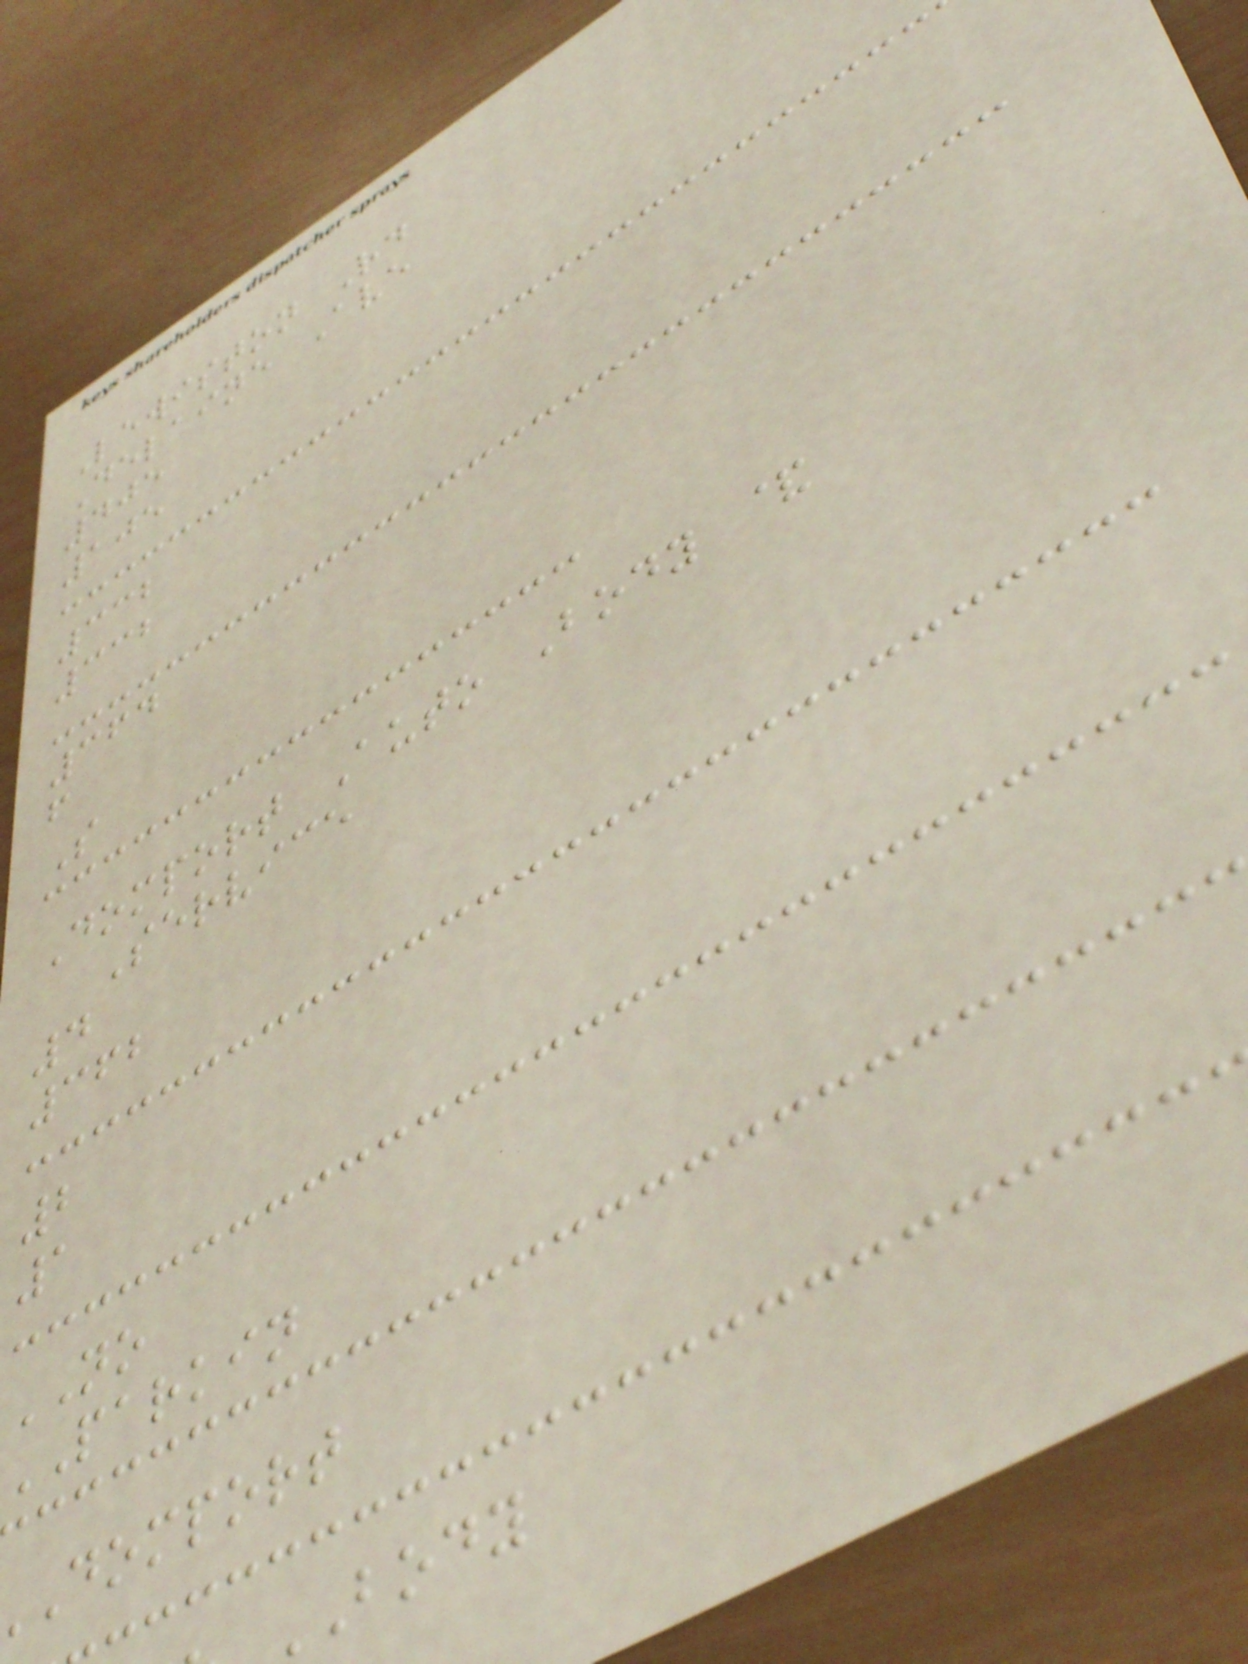Lewiston Rd
Delaine Ave
405
105
332
332
364
f
S
Domport Auto Body &
Service
4
362
2
1
NO
PARKIN
domport
body
